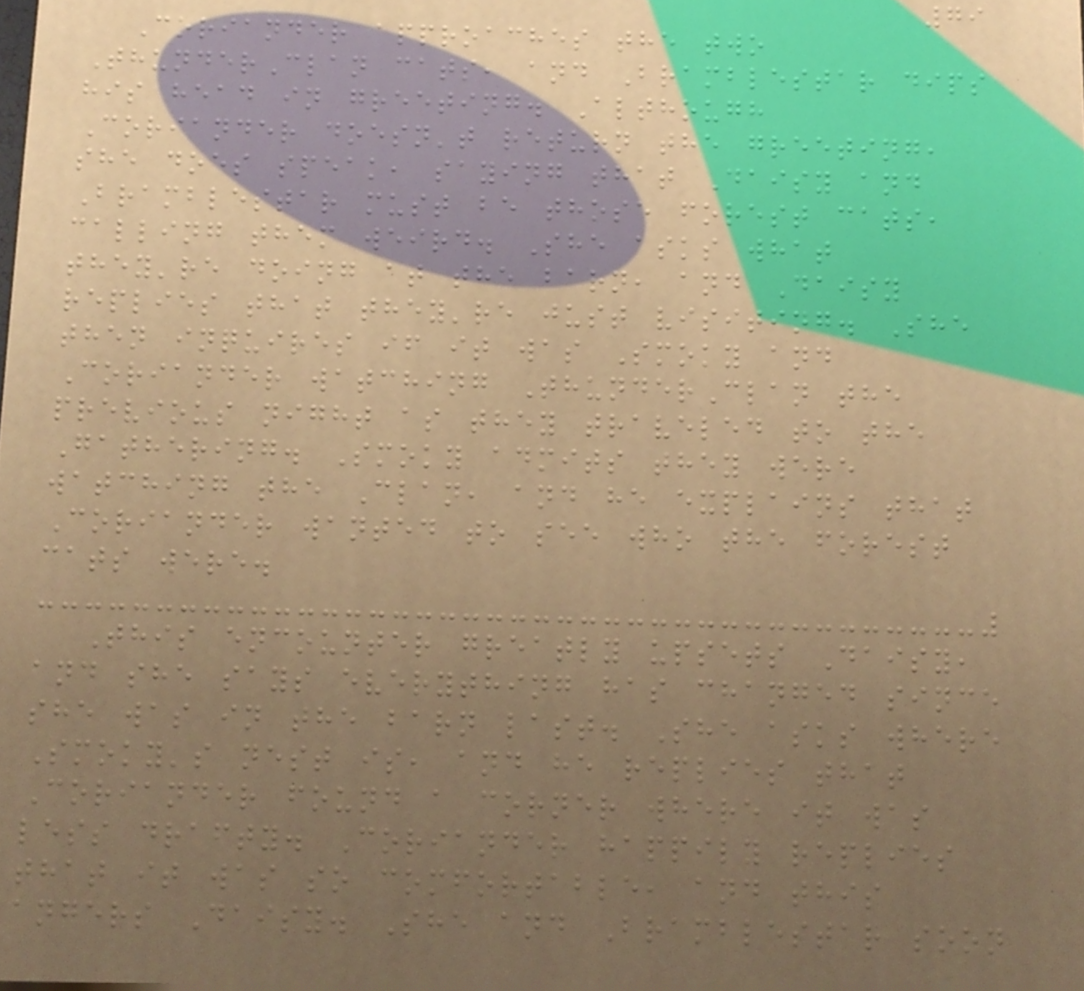79
Coriander approaches the two
ThunderClan cats, and Bramblestar dips
his head in greeting. Although
Coriander doesn't return the greeting,
she does speak, saying that Daisy and
Bramblestar must be those forest cats,
calling them weird. She asks what
they're doing at the barn, and Daisy
replies that they're just visiting. She
then inquires if it was Smoky and
Coriander watching ThunderClan the
previous night as they traveled to the
Gathering. Smoky admits they were
watching the Clan, and he explains that
Coriander wanted to see who the forest
cats were.
This encounter greatly upsets Daisy,
and she says everything has changed since
she was in the barn last. She asks where
Smoky's nest is, and he replies that
Coriander found a corner where it was
less drafty. Coriander happily replies
that it was so comfortable, and this
angers Daisy. She and Bramblestar soon
